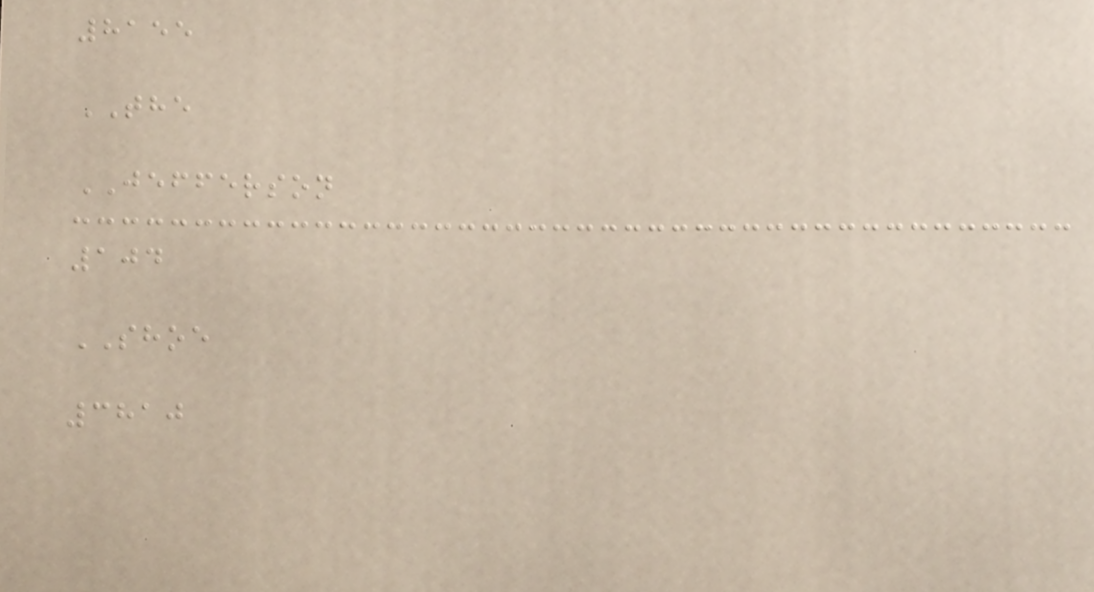8155
THE
JEFFERSON
104
SHOE
3810
